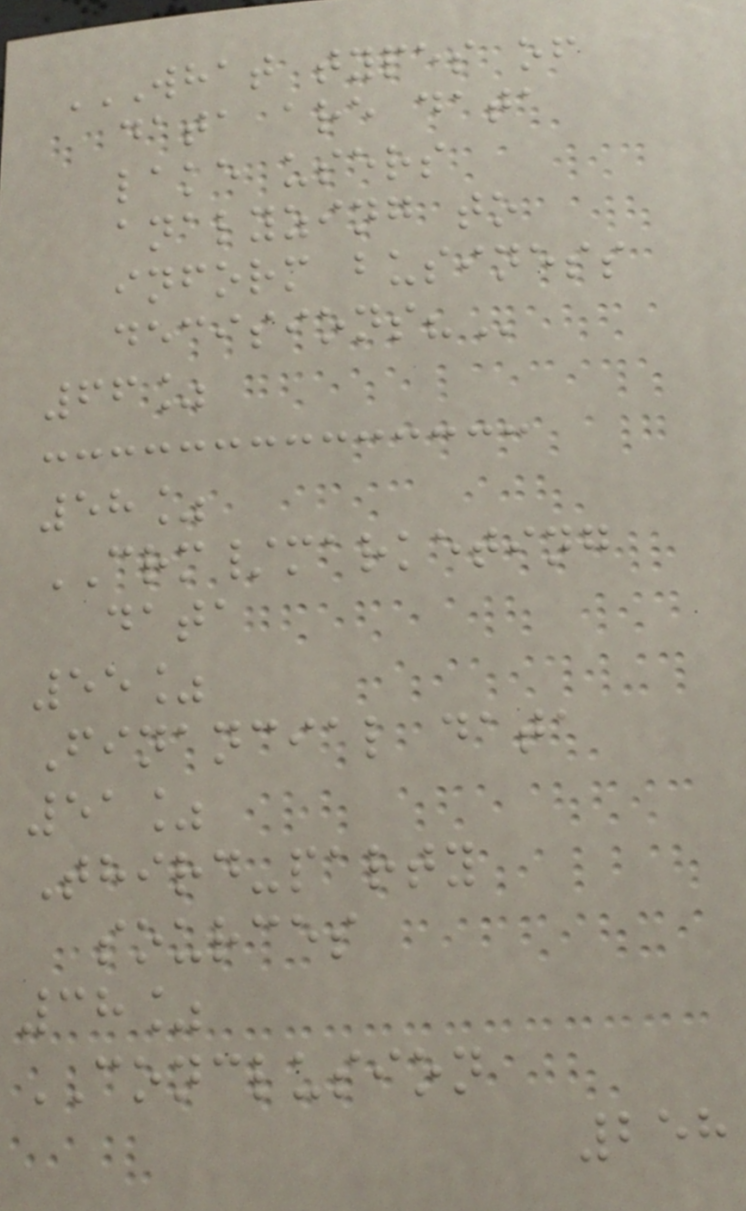WHAT TYPES OF
DATA ARE DATA
LAKE USERS
ANALYZING TO
INFORM BUSINESS
DECISIONS?
66%
58%
CRM/marketing
data
55%
Financial data
51%
Third-party
sources
38%
CONCLUSION
258
